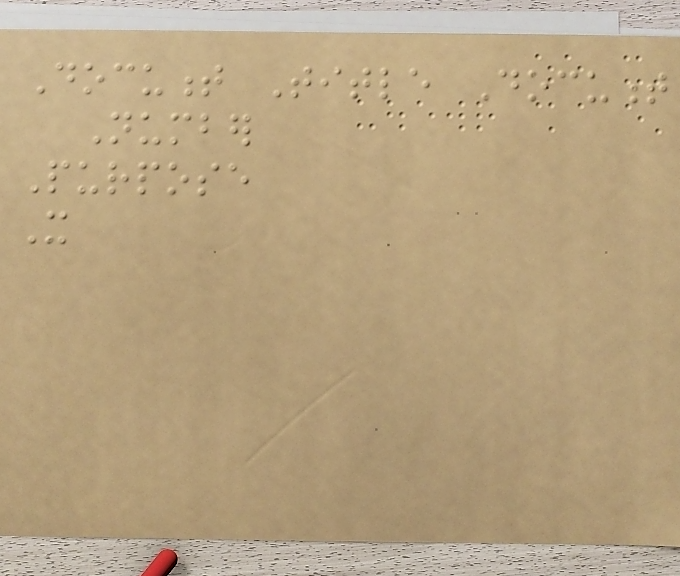Document Title Document
Number
Purpose
It
